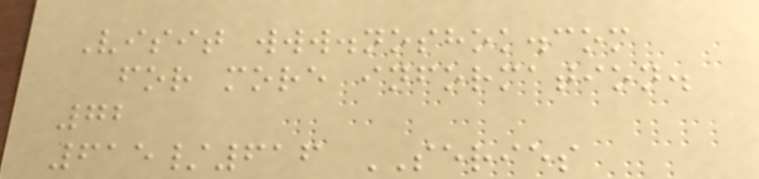Visit www.noshok.com
for more information.
72
615/616 SERIES
